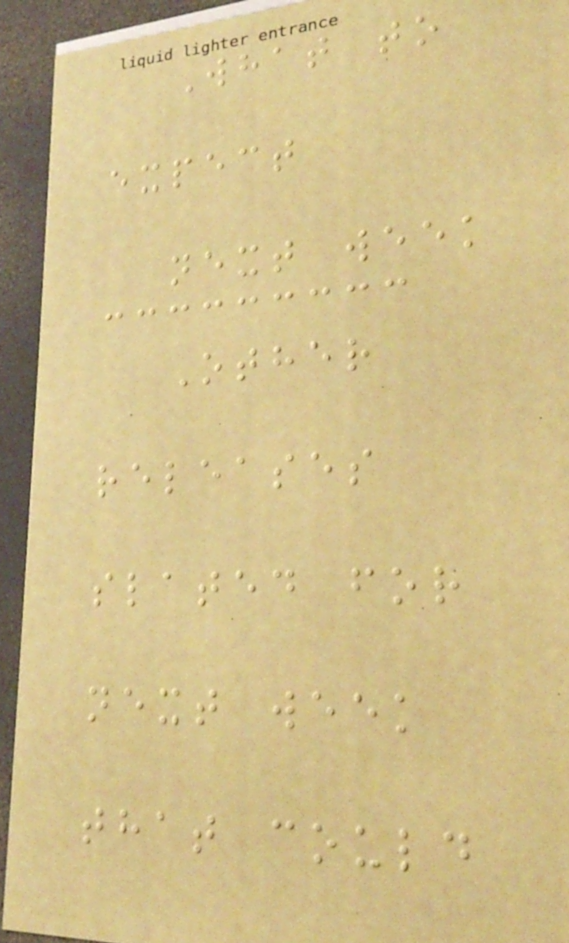What to
expect
next week
Other
releases
slated for
next week
that could
